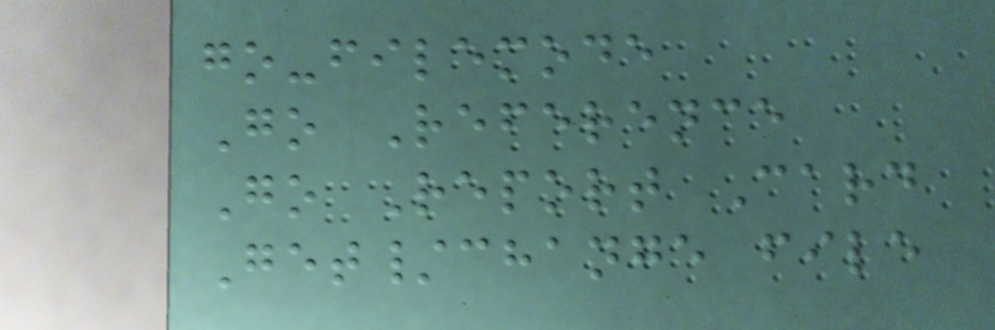go-filemode
Go Reference
Go Report Card
Get/change file
